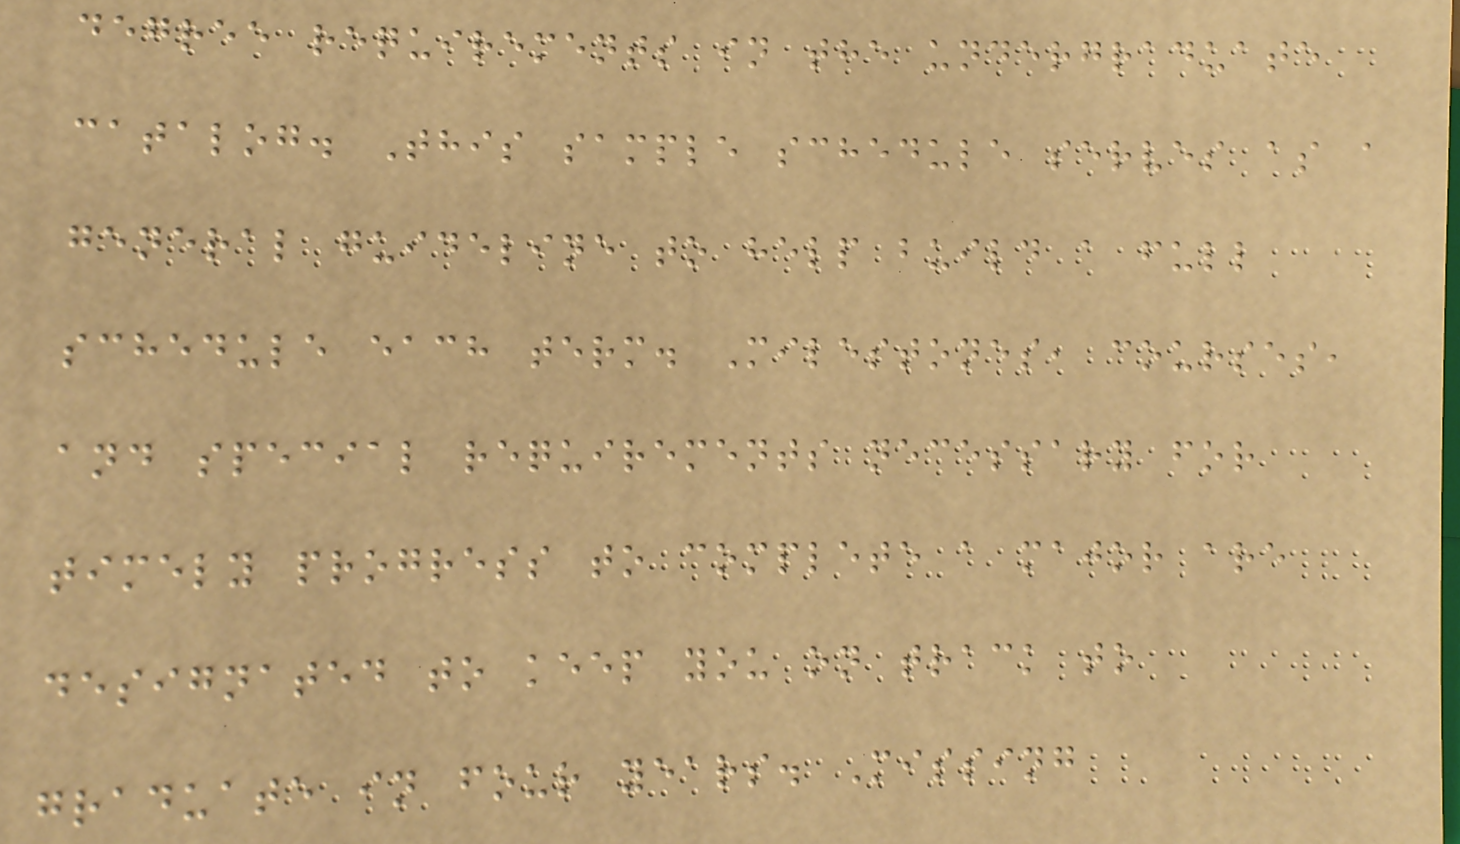degree requirements in the undergraduate
catalog. This sample schedule serves as a
general guideline to help build a full
schedule each term. Milestones, courses,
and special requirements necessary for
timely progress to complete a major are
designated to keep you on track to
graduate in four years. Missing
